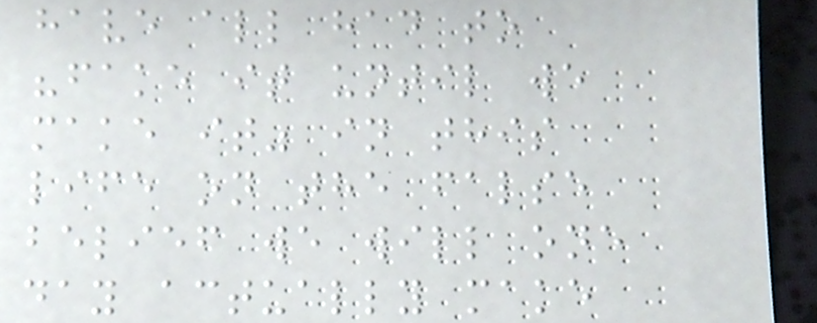have all had to
"fake it until we
make it" in this
life on the false
belief we will one
day actually make
